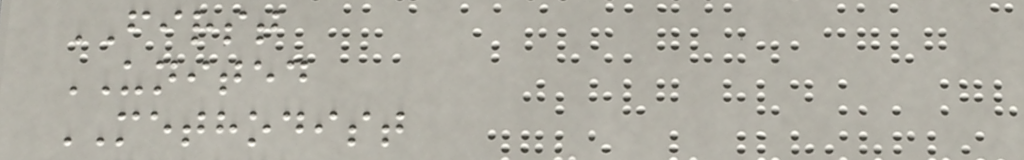FIRST
UNITED
METHODIST
